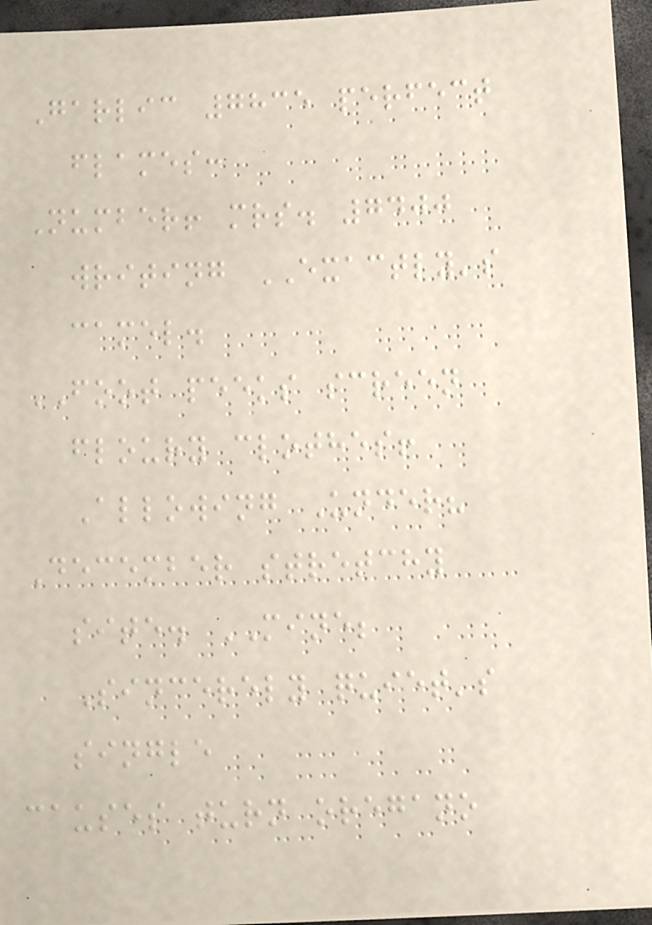Garlic 7835 perfect
flames:
Number! mrs. 7400
writing EXACTLY's
camel.
FOOT peeks screen
floury clothes!
Allowing Under?
December stretchy
site. MINE;
Sincerely quiet's
single
causes turn oregano
